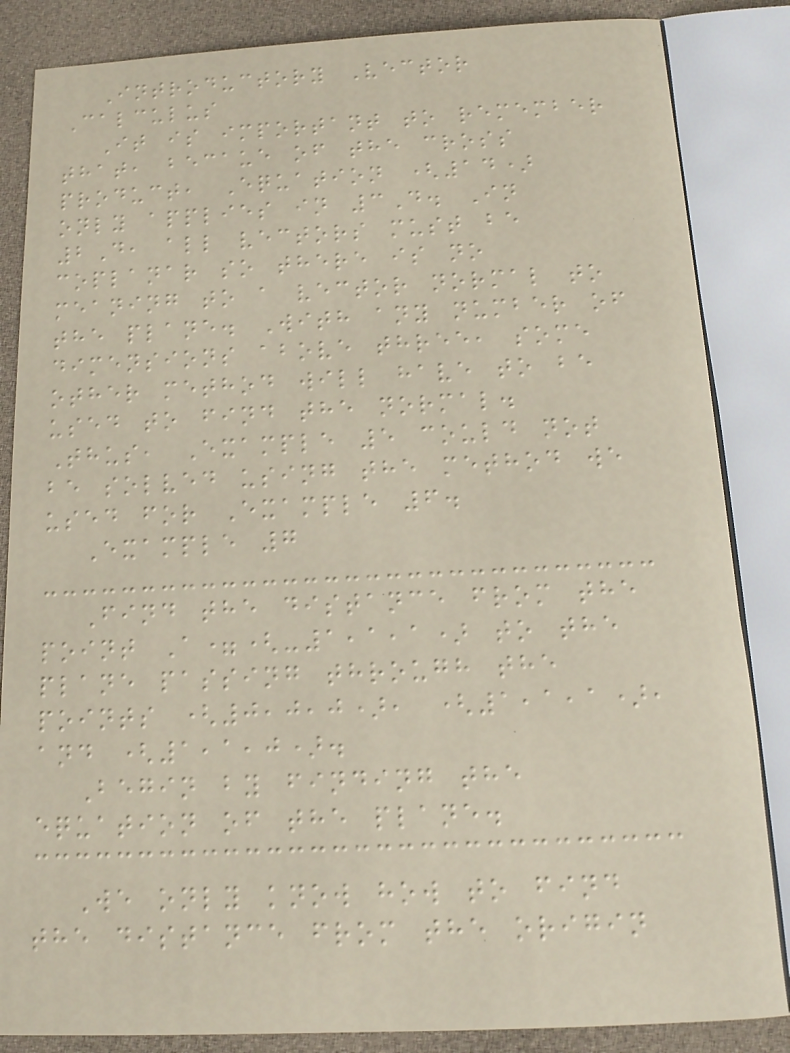Introductory Vector
Calculus
It is important to remember
that, becaue of the cross
product, Equation (14)
only applies in 3D. In
2D, all vectors must be
coplanar so there is no
meaning to a vector normal to
the plane. With any number of
dimensions above three, some
other method will have to be
used to find the normal.
Thus, Example 5 could not
be solved using the method we
used for Example 6.
Example 7
Find the distance from the
point A=(-1,1,1) to the
plane passing through the
points (0,0,0), (1,1,1),
and (1,1,0).
Begin by finding the
equation of the plane.
We only know how to find
the distance from the origin
